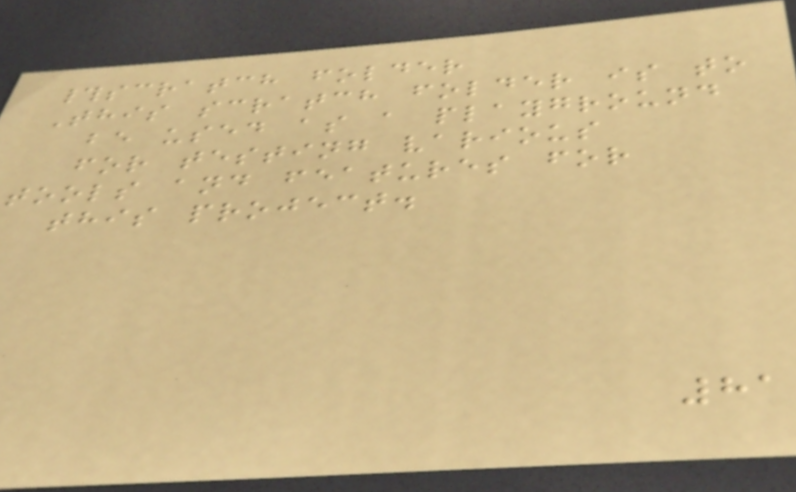#scratch folder
This scratch folder is to
be used as a playground
for testing various
tools and features for
this project.
81
